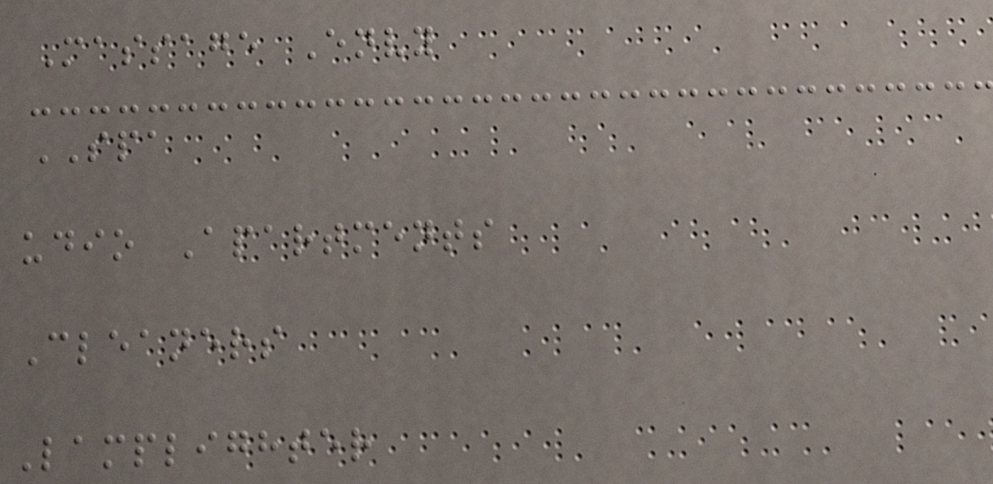Massage Envy
SPA
udio Apartments
Cleaners
Lamplighter
